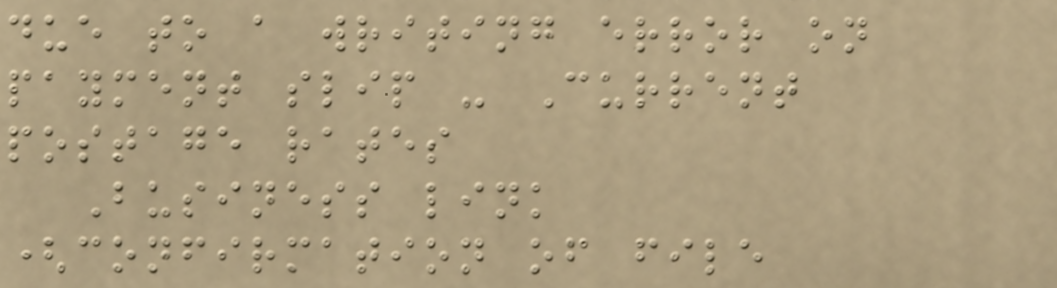due to a writing error on
payment slip - Current
postage rates
Business link
(confirmation of file
